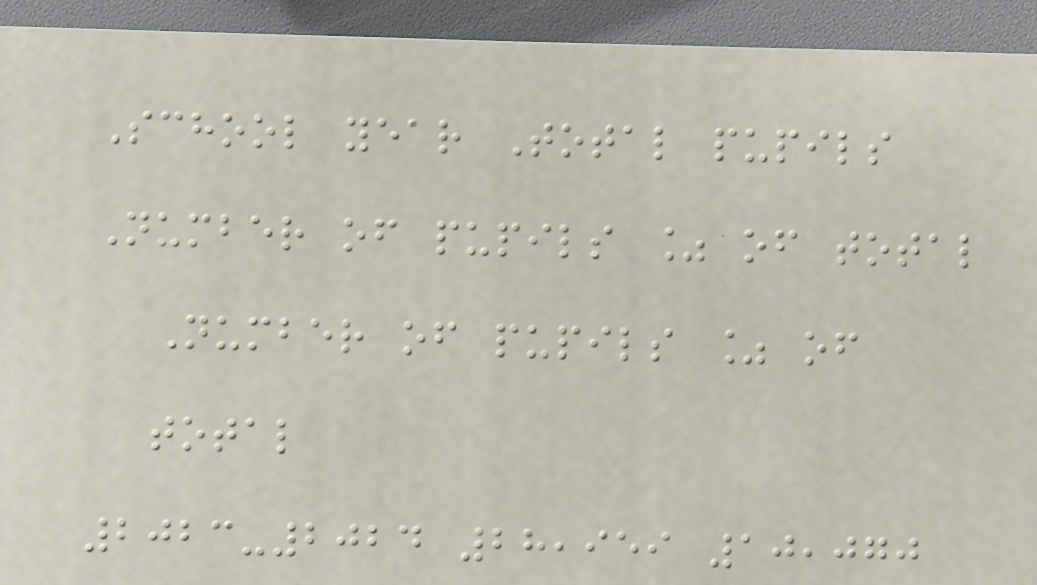School year Total pupils
Number of pupils % of total
Number of pupils % of
total
2023-2024 28,959 10,070
